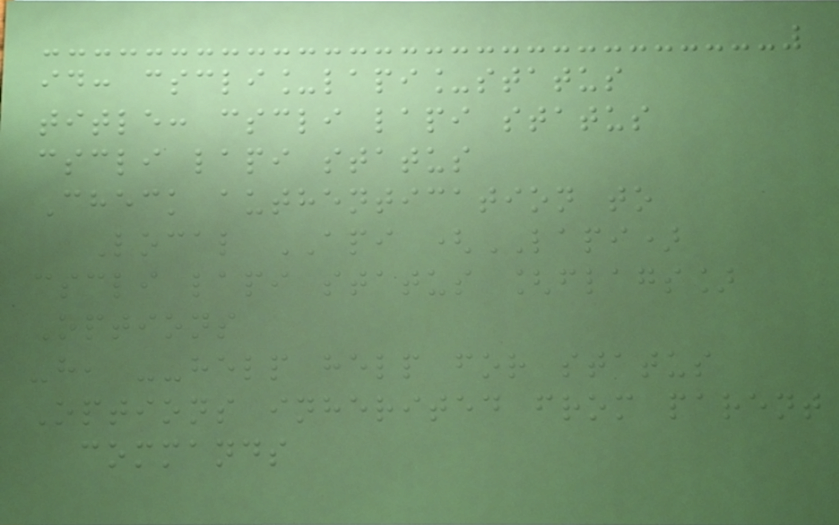id: cscli_lapi_status
title: cscli lapi status
cscli lapi status
Check authentication to
Local API (LAPI)
cscli lapi status [flags]
Options
-h, --help help for status
Options inherited from parent
commands
